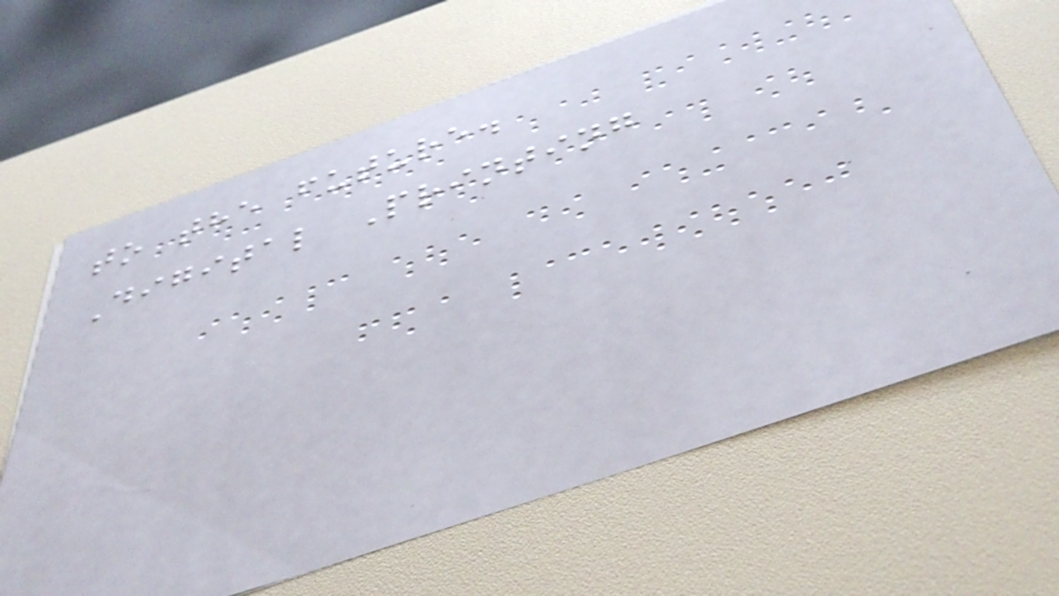to the future.
Digital Printing
